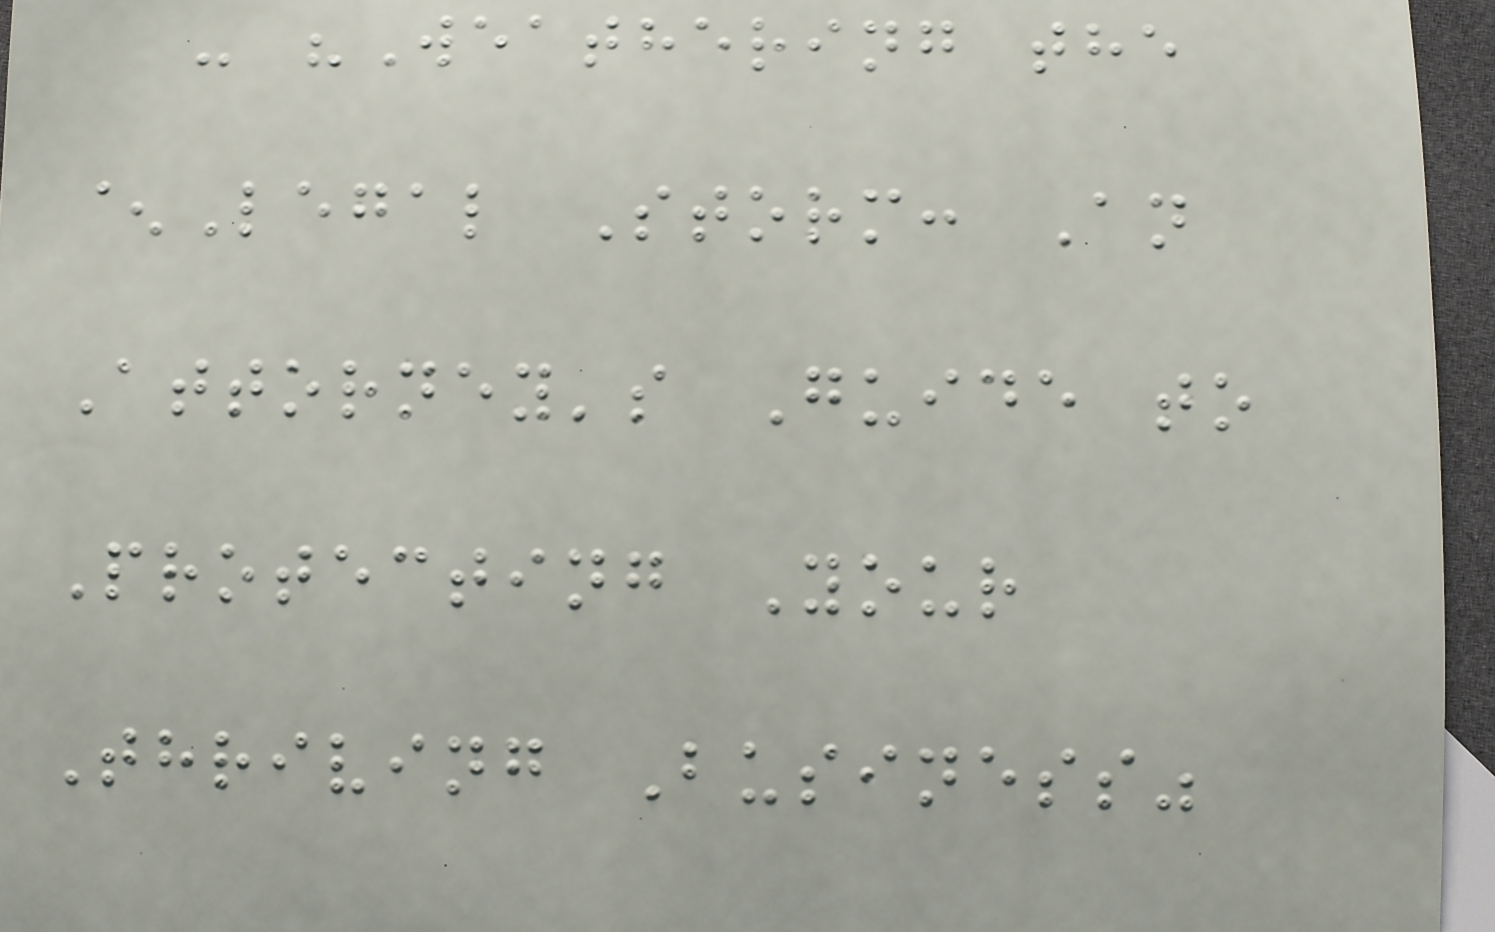- "Weathering the
^Legal Storm: An
Attorney's Guide to
Protecting Your
Thriving Business"
